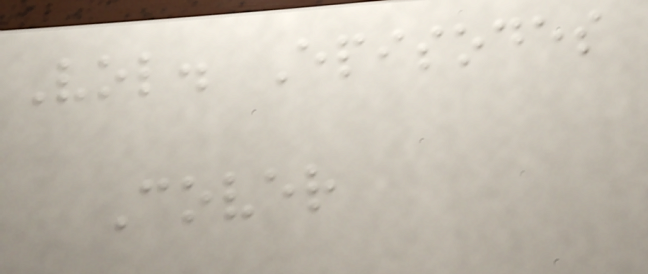Vol. Episodes
Cover
